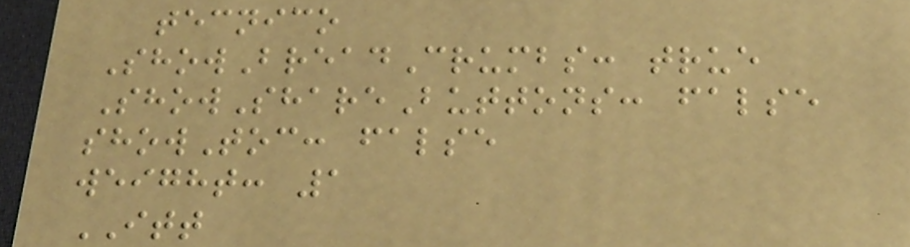tecnico
ShowBreadCrumbs: true
ShowShareButtons: false
showToc: false
weight: 1
ITT
